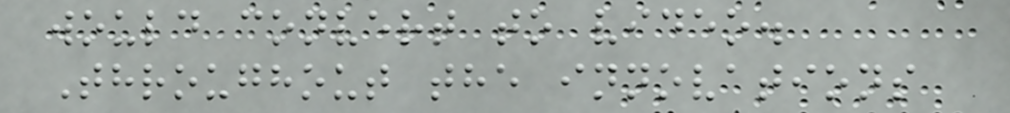would convert to video.
Throughout the innovations
